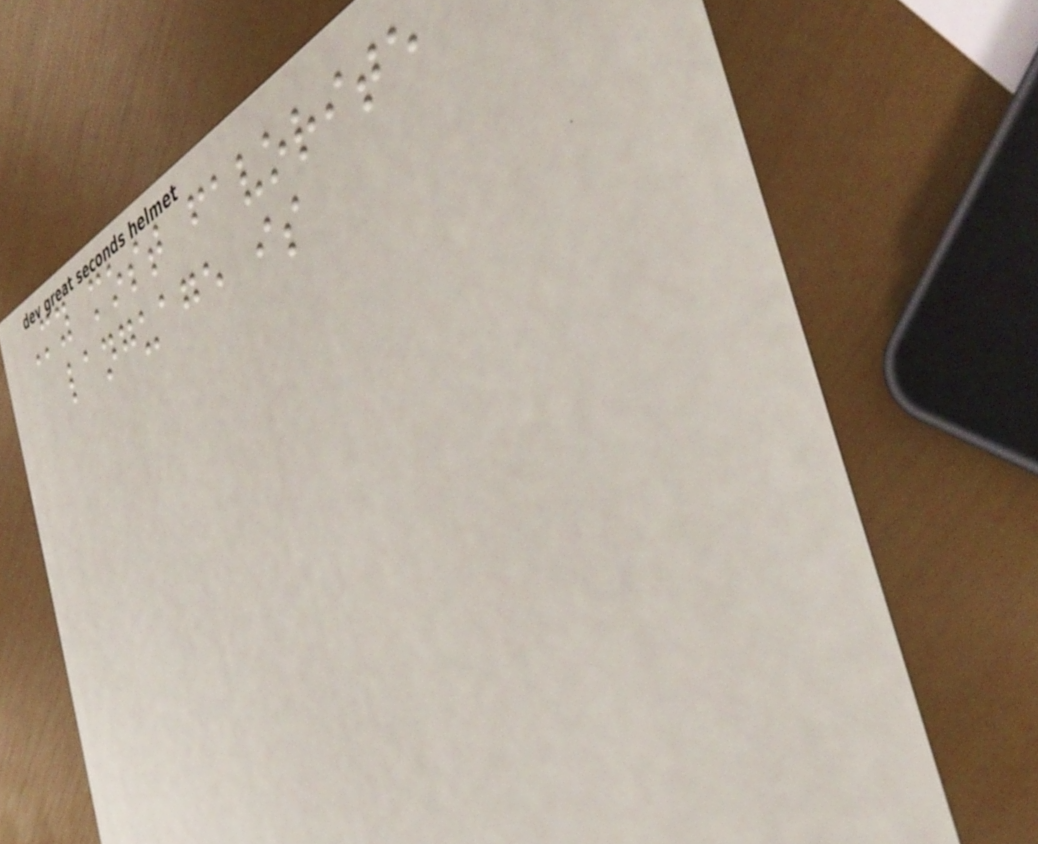My most favorite
language is
